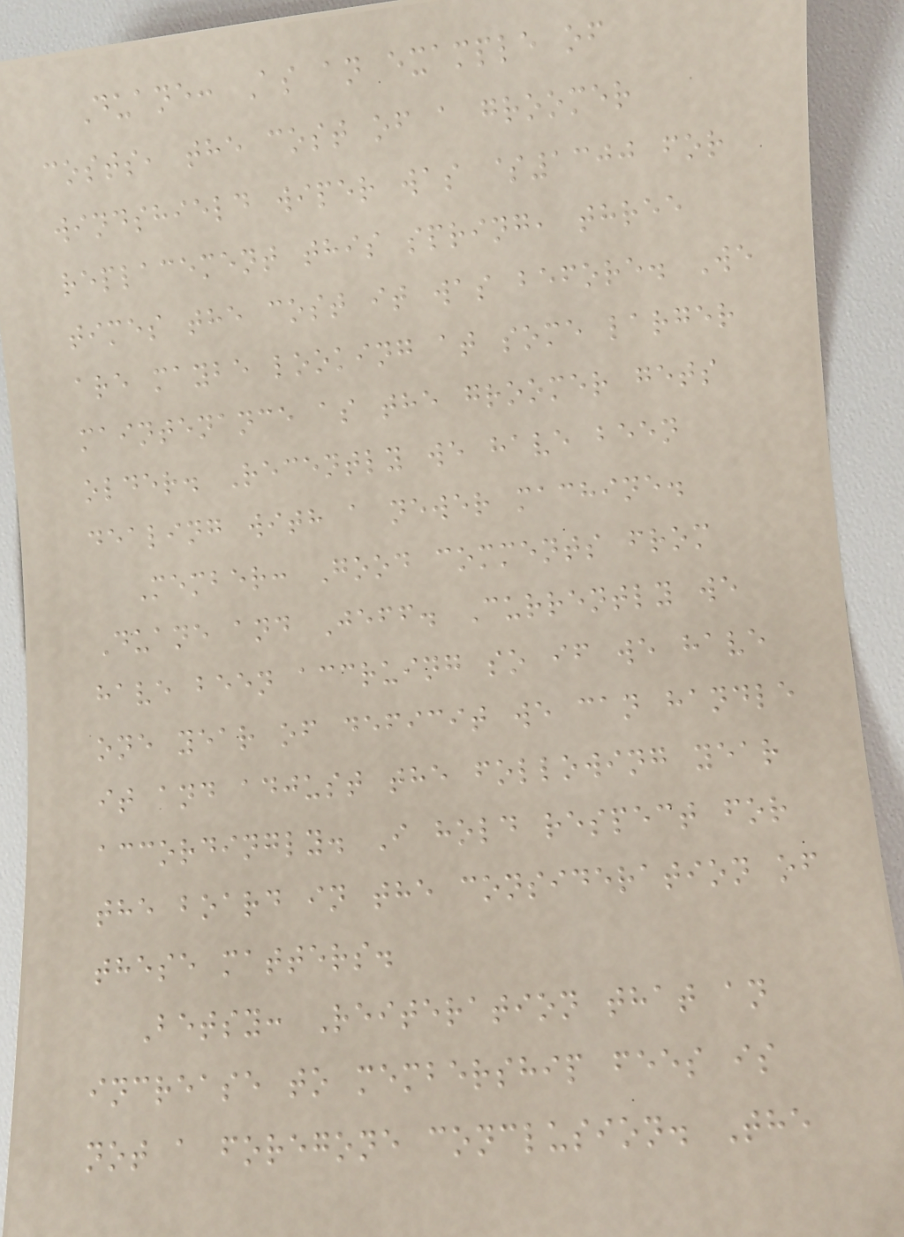Duane: As an example of
costs, the cost of a groomer
windshield wiper was $1300 for
replacement this spring, three
times the cost it was before. We
are maybe looking at some larger
maintenance as the groomer gets
older. Recently we have been
dealing with a newer machine.
Member: Good comments from
Duane and Jeff. Currently we
have been accruing so if we have
one year of deficit we can handle
it and adjust the following year
accordingly. I hold respect for
the board in the consideration of
these matters.
Betsy: Reiteration that an
increase to membership fees is
not a foregone conclusion. The
